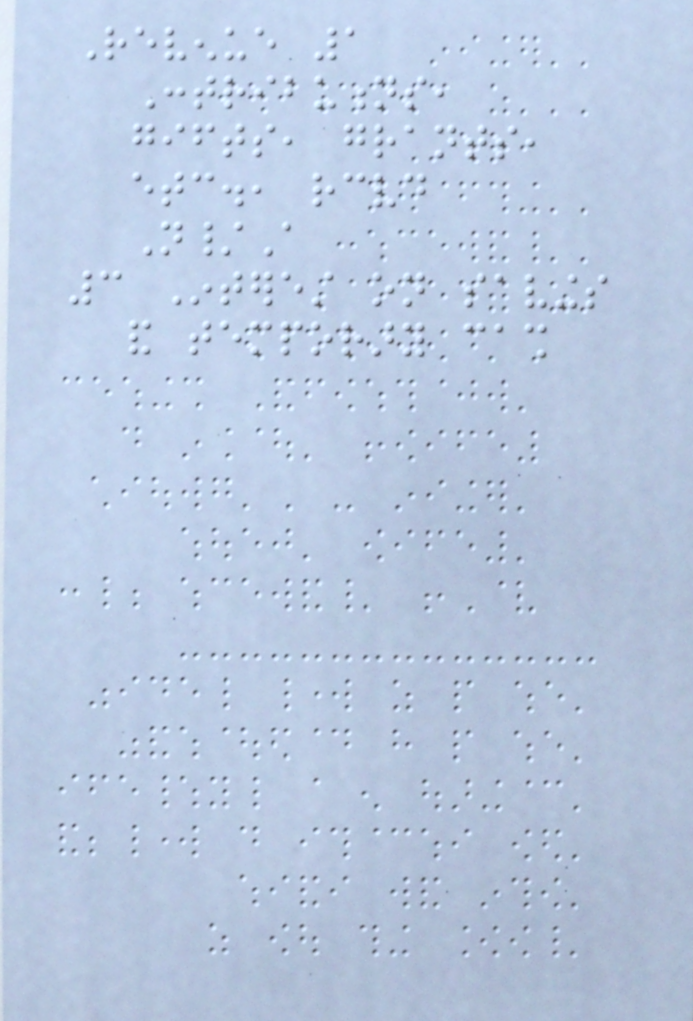Revenue 1
Contributions,
gifts, grants,
etc., received
N/A
3 Interest on savings
and temporary cash
